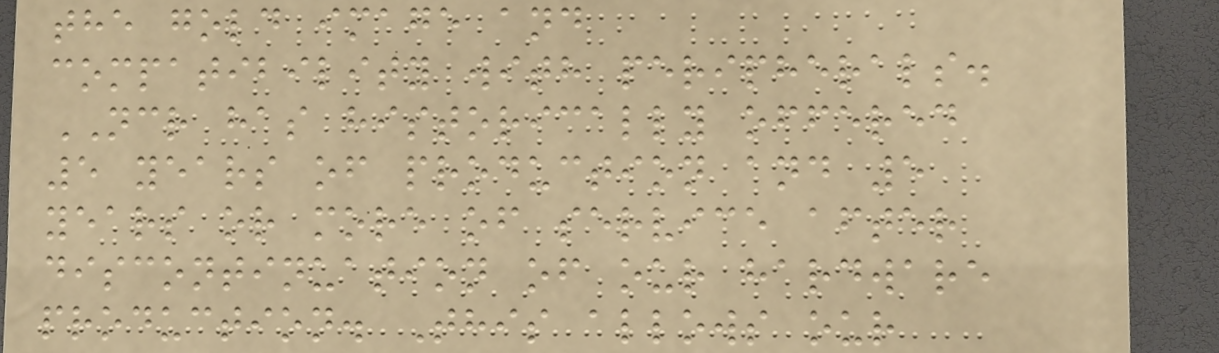the gold image and
compatibility with peripherals.
NCR has historically offered
5 years of production and 5
years or more of service after
discontinuation of our hardware
production. This allows our
